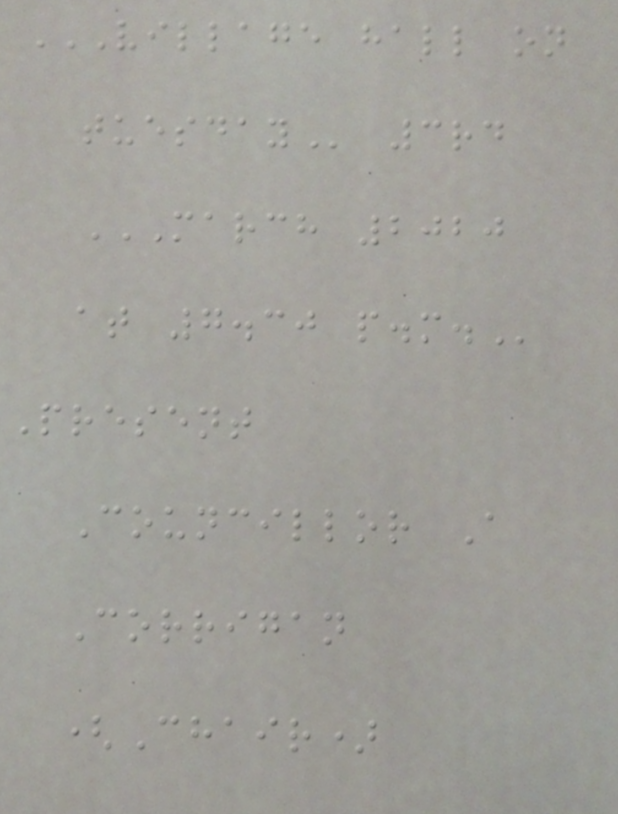VILLAGE HALL ON
TUESDAY 3rd
MARCH 2020
AT 7.30 P.M.
Present
Councillor A
Corrigan
(Chair)
